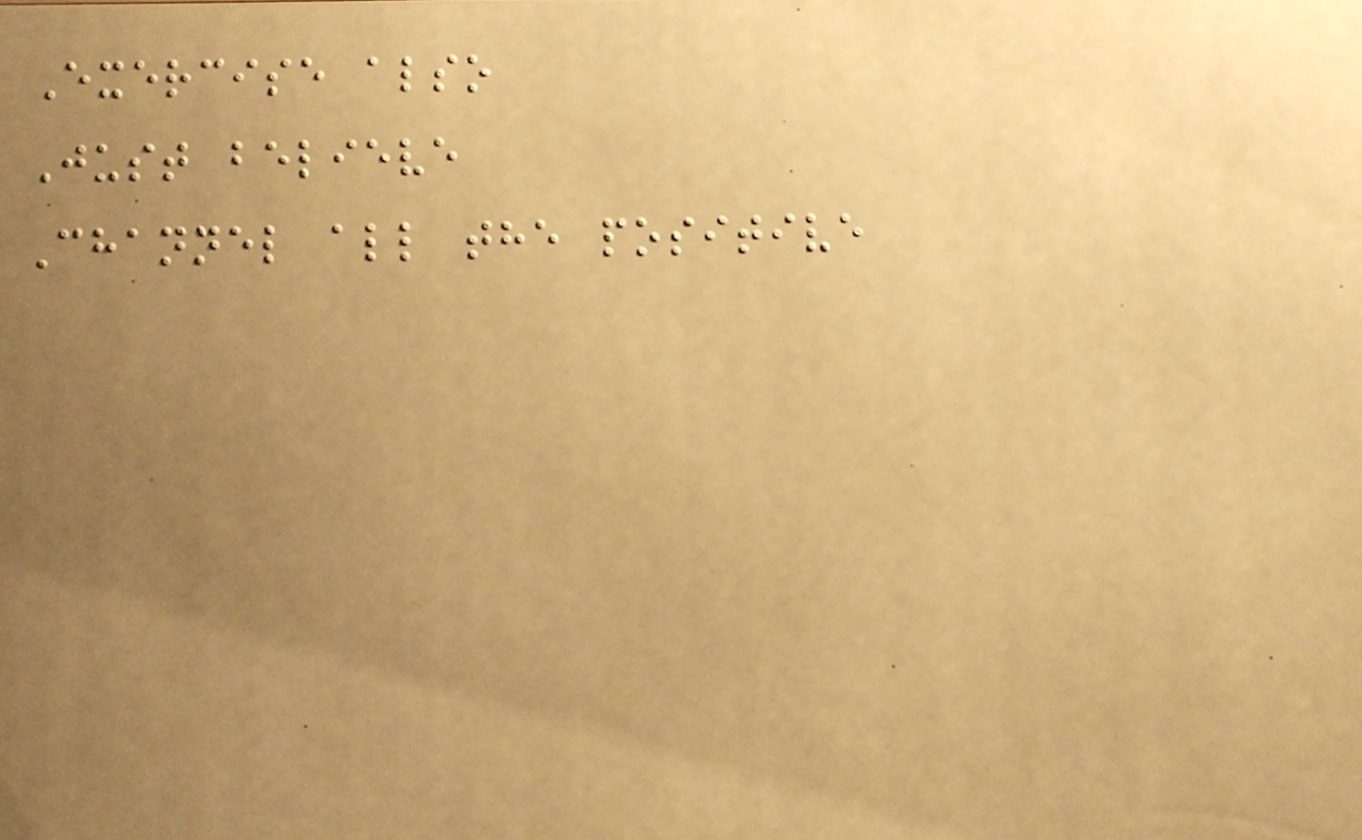Exercise also
Just believe
Channel all the positive
